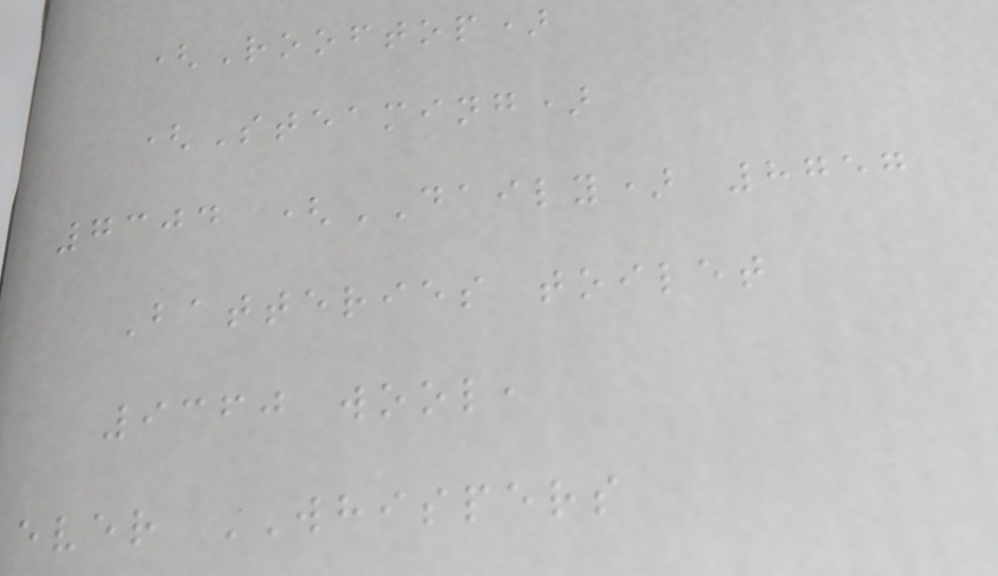(Rooftop)
(Steaming)
7304 (DAILY) 8757
Batteries toilet
9360 wool,
ever WHISPERS
